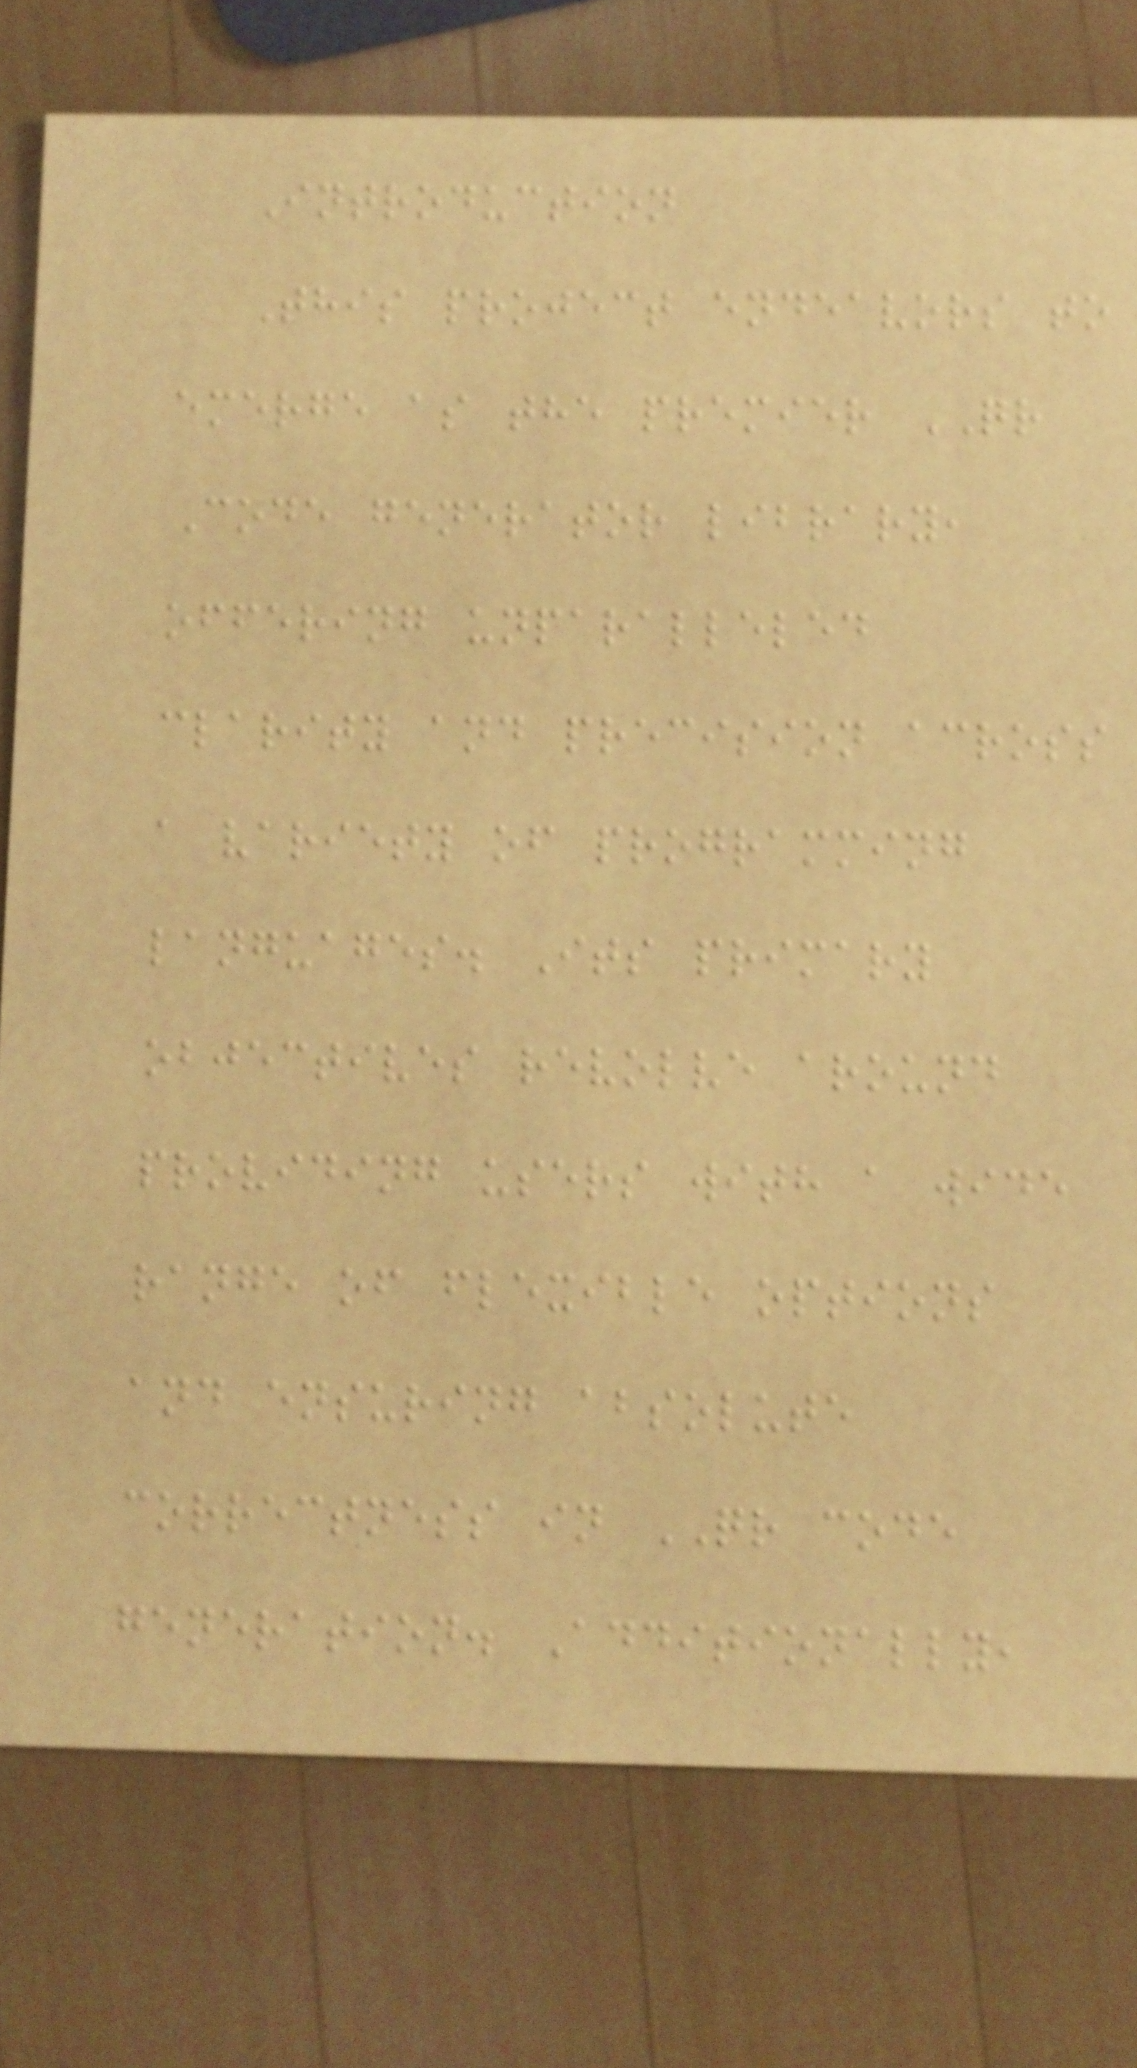Introduction
This project endeavors to
emerge as the premier QR
Code generator library,
offering unparalleled
clarity and precision across
a variety of programming
languages. Its primary
objectives revolve around
providing users with a wide
range of flexible options
and ensuring absolute
correctness in QR code
generation. Additionally,
